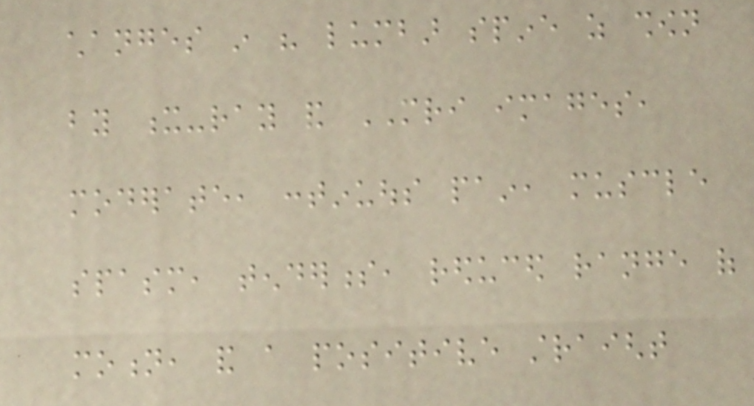changes in his lumbar spine as shown
by x-ray and MRI images,
moderate, continuous pain, muscle
spasm, tenderness, reduced range of
motion, and a positive straight
